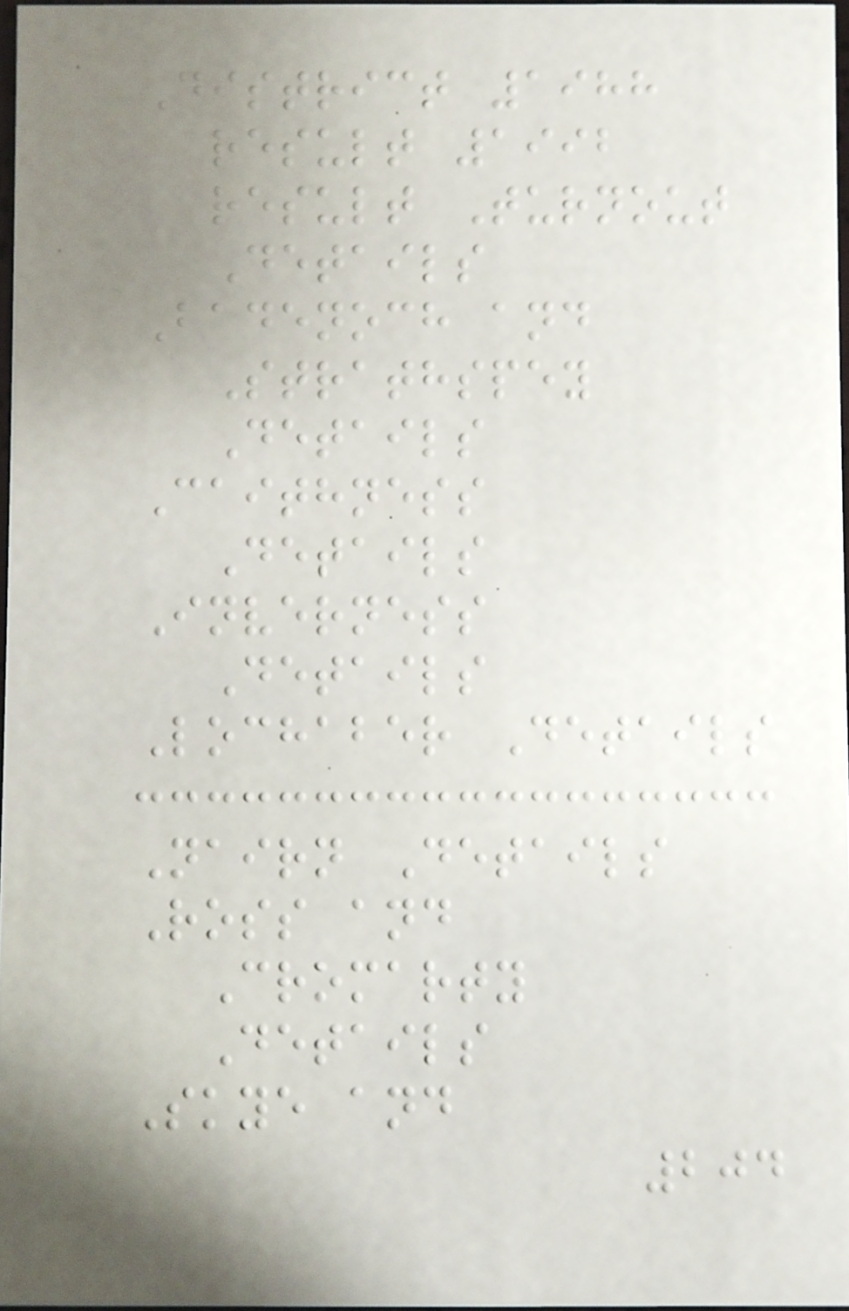District 1988
result 1992
result Turnout
Details
Badenoch and
Strathspey
Details
Caithness
Details
Inverness
Details
Lochaber Details
Nairn Details
Ross and
Cromarty
Details
Skye and
204
